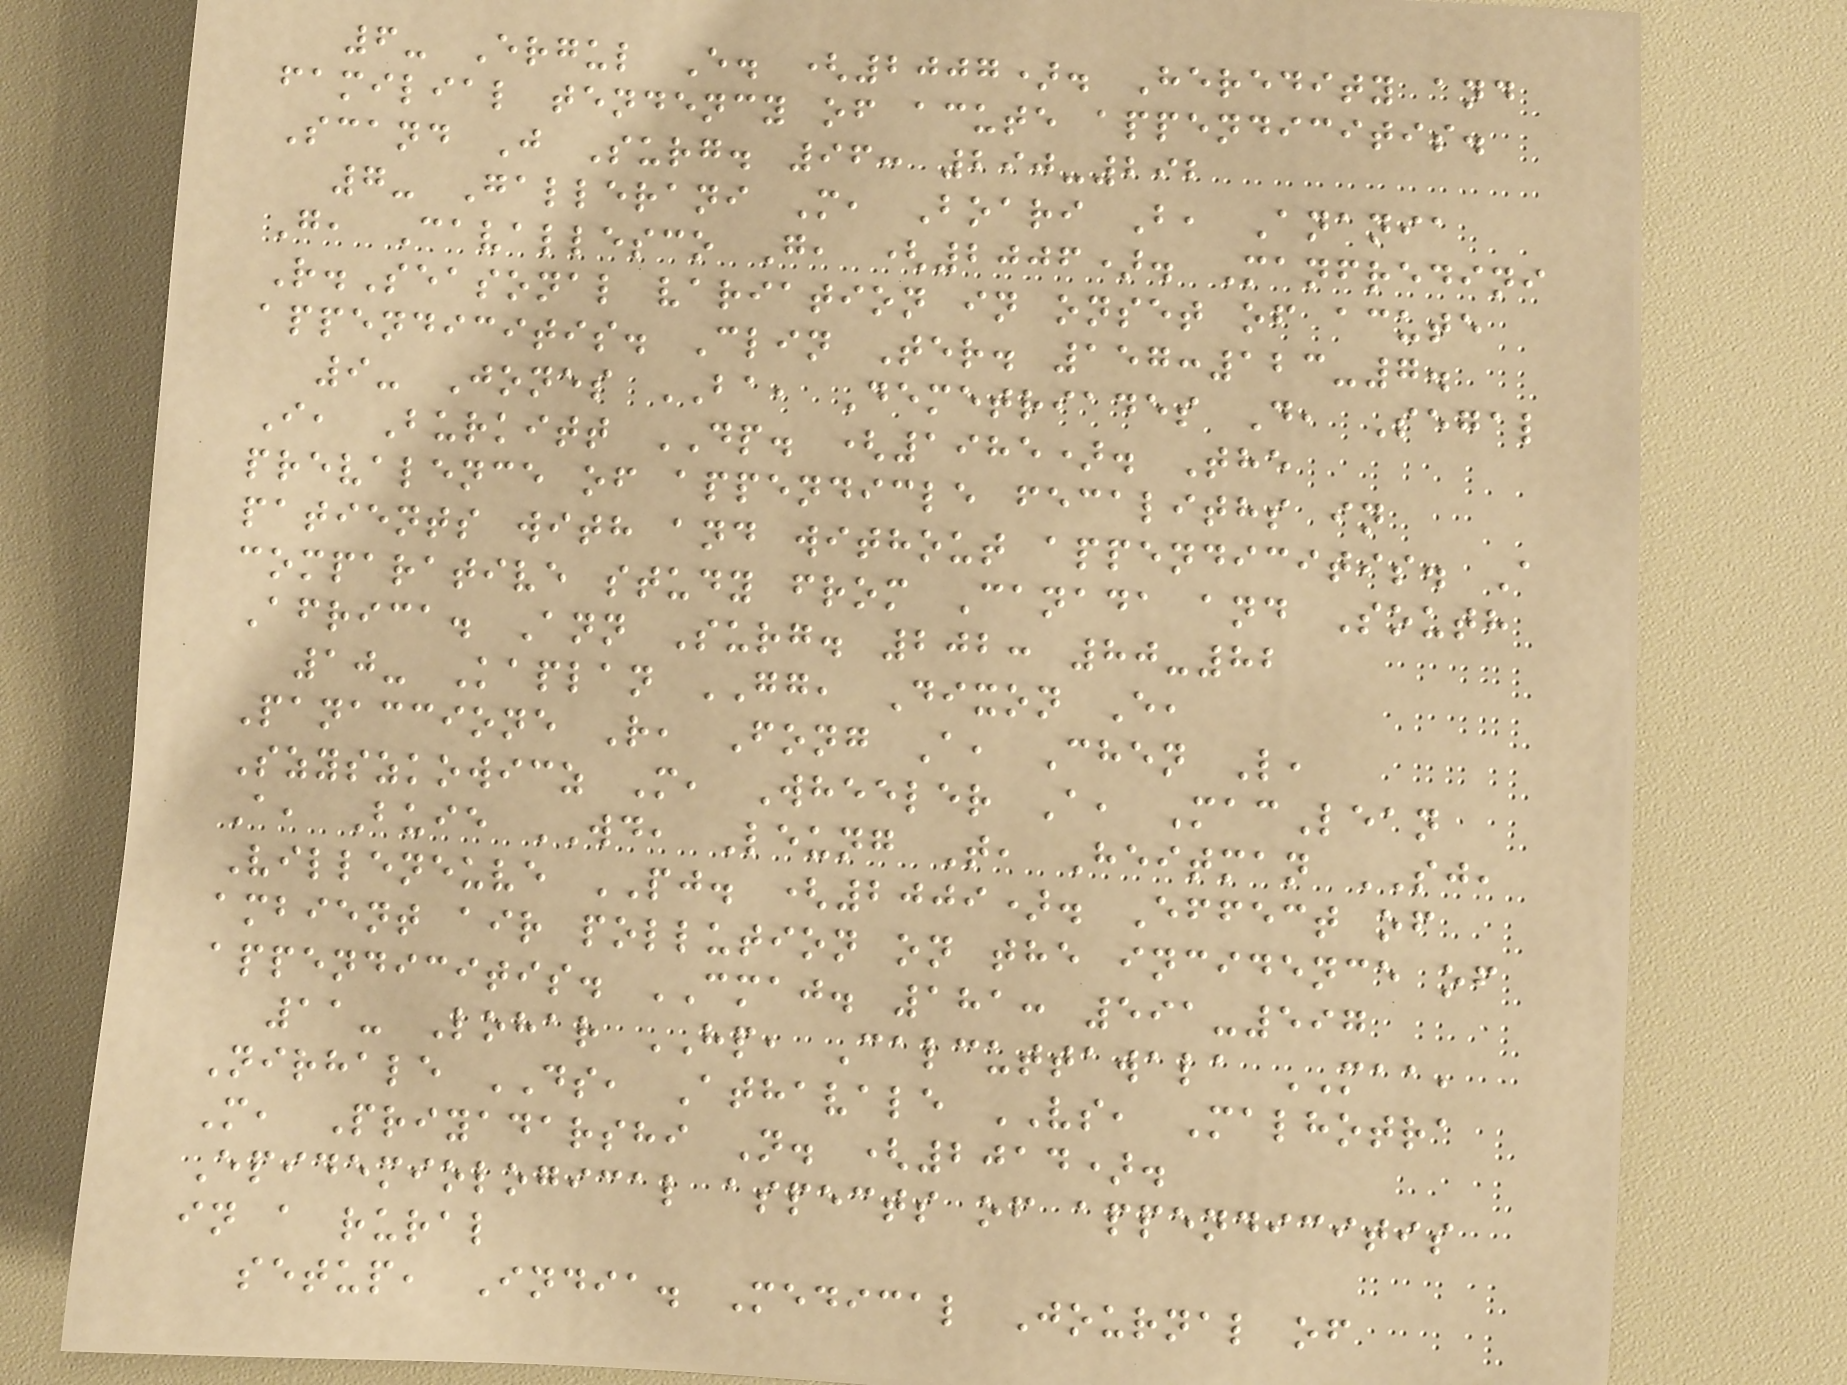6- Ergul E. (2007). Heredity and
familial tendency of acute appendicitis.
Scand J Surg. 96: 290-292
7- Gallerani M, Boari B, Anania
G, Cavallesco G, (2006). Manfredini
R.Seasonal variation in onset of acute
appendicitis. Clin Ter. 157:123-7.
9- Jones BA, Demetriades D, Segal
I, Burkitt DP. (1985). The
prevalence of appendicle fecaliths in
patients with and without appendicitis. A
comparative study from Canada and South
Africa. Ann Surg. 202: 80-82
10- Kaplan GG, Dixon E,
Panaccione R, Fong A, Chen L,
Szyszkowicz M, Wheeler A, MacLean
A, Buie WD, Leung T, Heitman SJ,
Villeneuve PJ. (2009). Effect of
ambient air pollution on the incidence of
appendicitis. CMAJ. 181: 591-597
11- Lohar HP, Calcuttawala MAA,
Nirhale DS, Athavale VS, Malhotra
M, Priyadarshi N. (2014).
Epidemiological aspects of appendicitis
in a rural
setup, India. Medical Journal of
